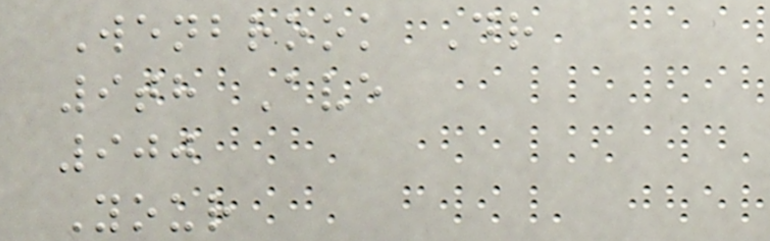Wenbrook Dr
9th Ave
900
Your
